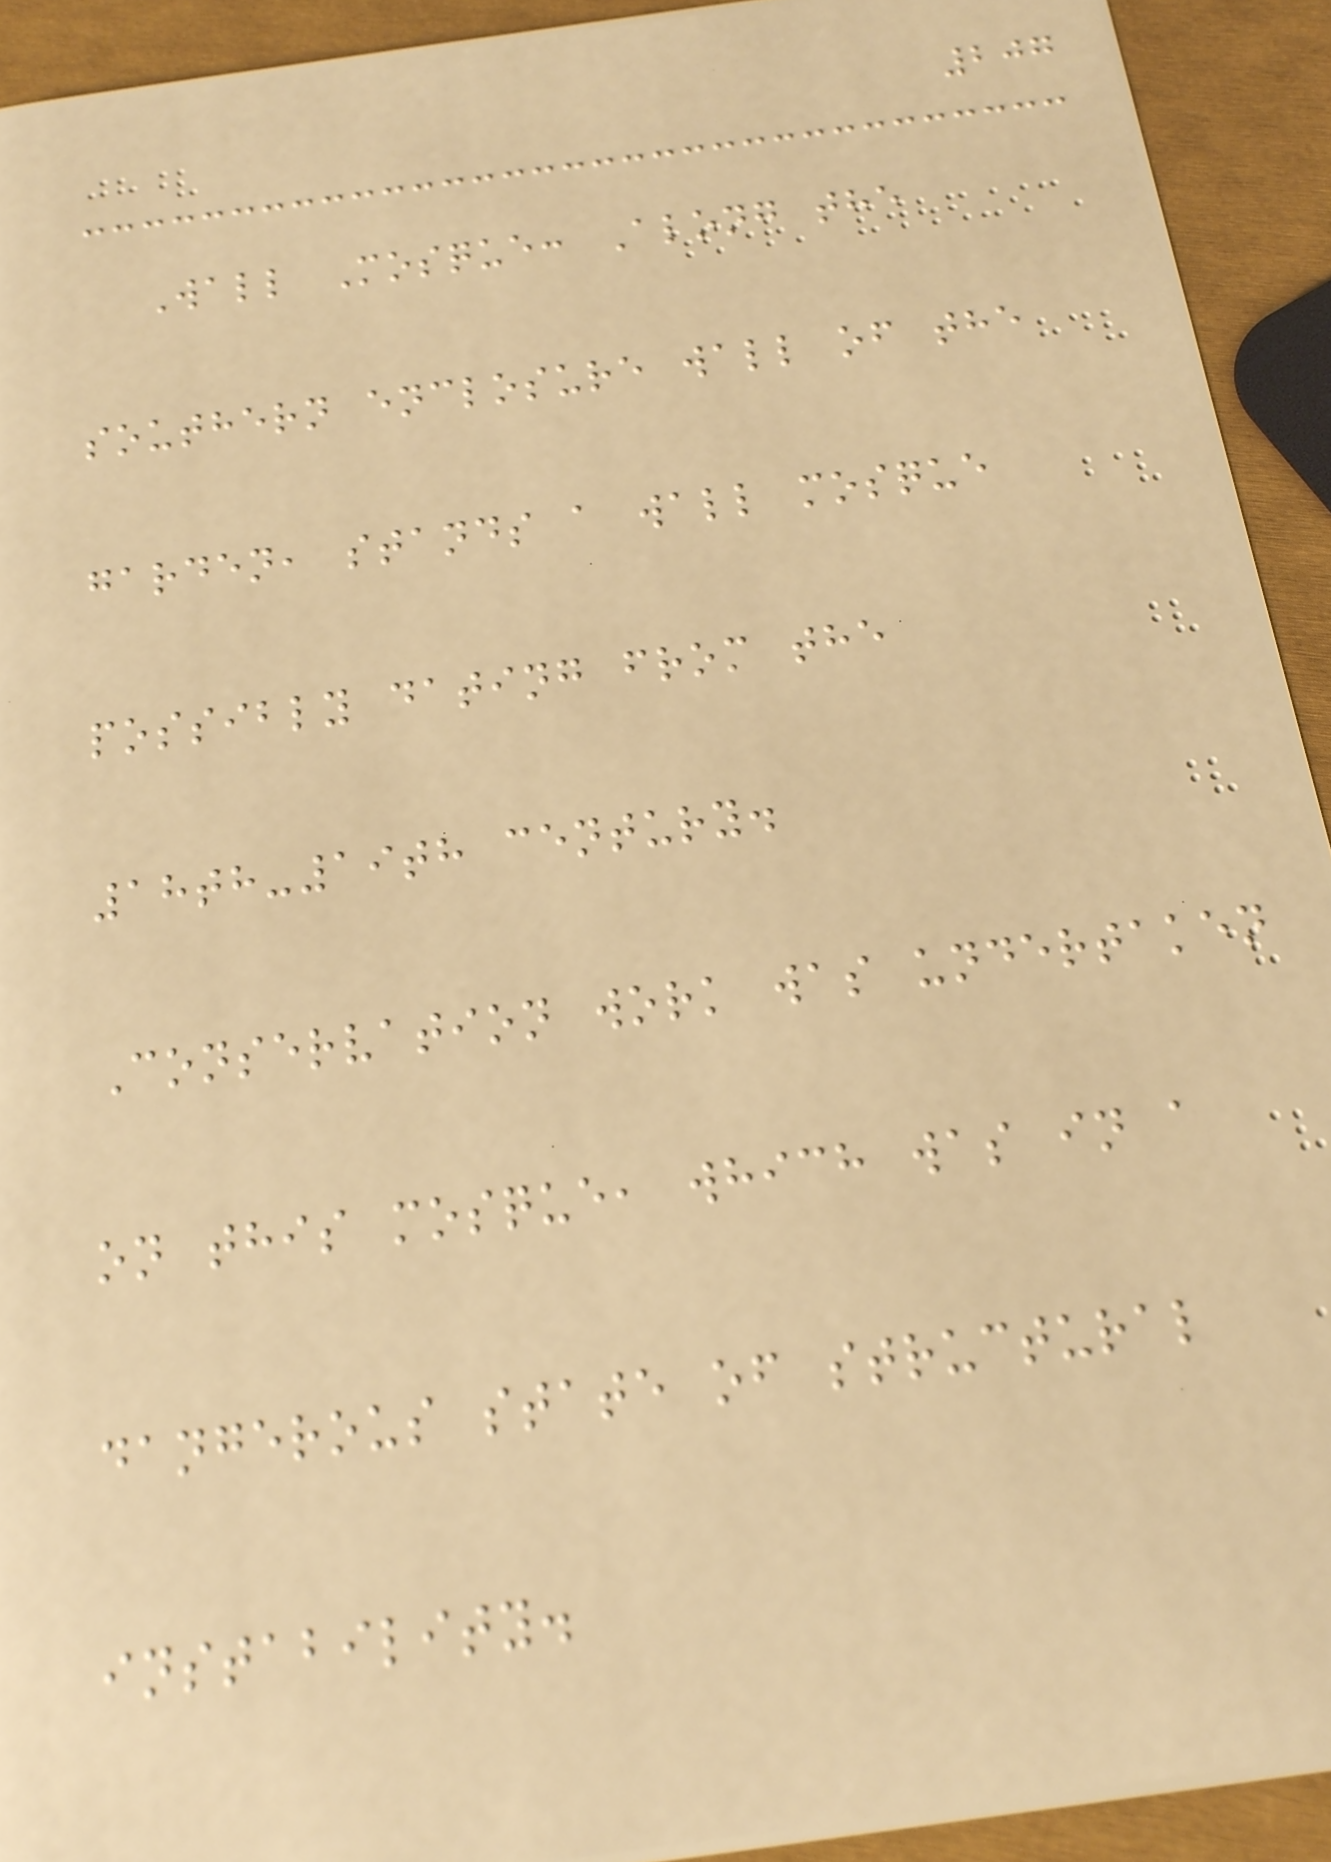207
Wall Mosque: Along the
southern enclosure wall of the
garden, stands a wall mosque
possibly dating from the
18th-19th century.
Conservation work was undertaken
on this mosque, which was in a
dangerous state of structural
instability.
